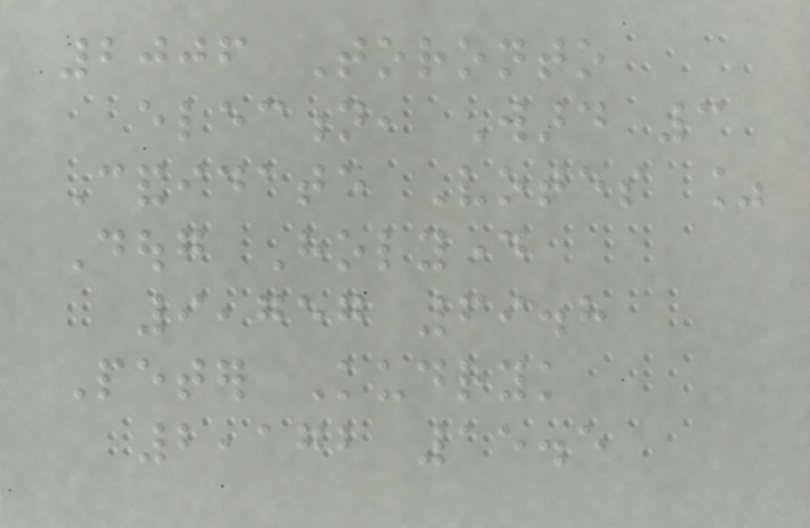2006 Toronto
election, Ward 3
Candidate Votes %
Doug Holyday
9,757 69.8
Peter Kudryk
2,172 15.5
